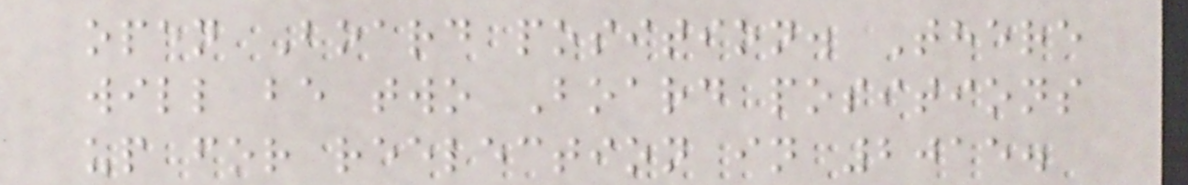open Board position. There
will be two Board positions
up for reelection in 2015.
